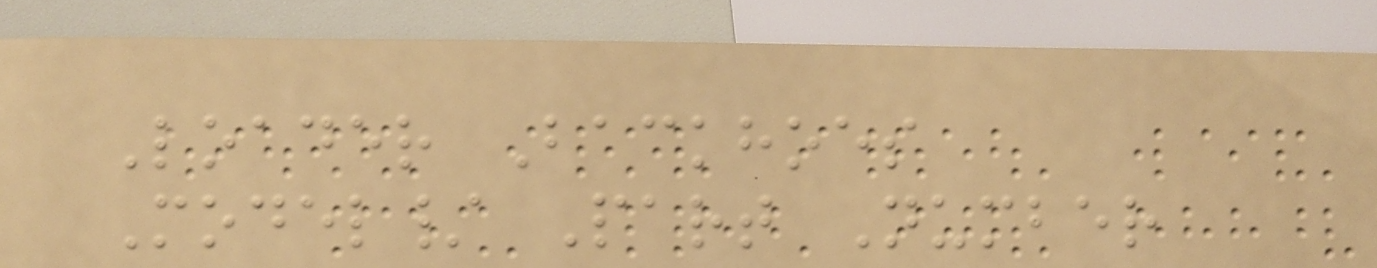Loader Backhoes
Model/ Part Number
